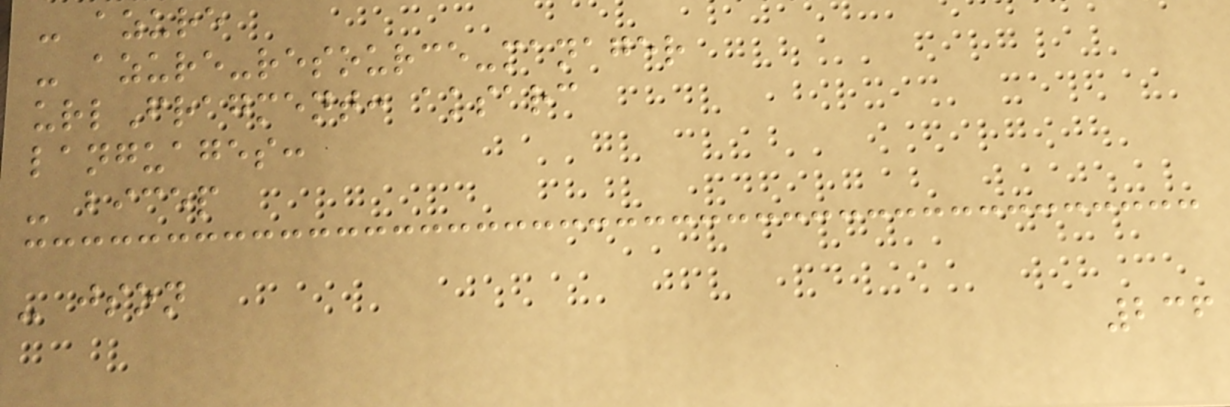- azure
- azure-resource-manager
urlFragment: aksarc
languages:
- bicep
- json
236
